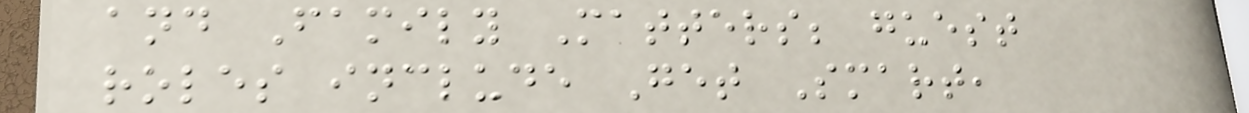and Family Matters; guest
roles include Get Smart,
